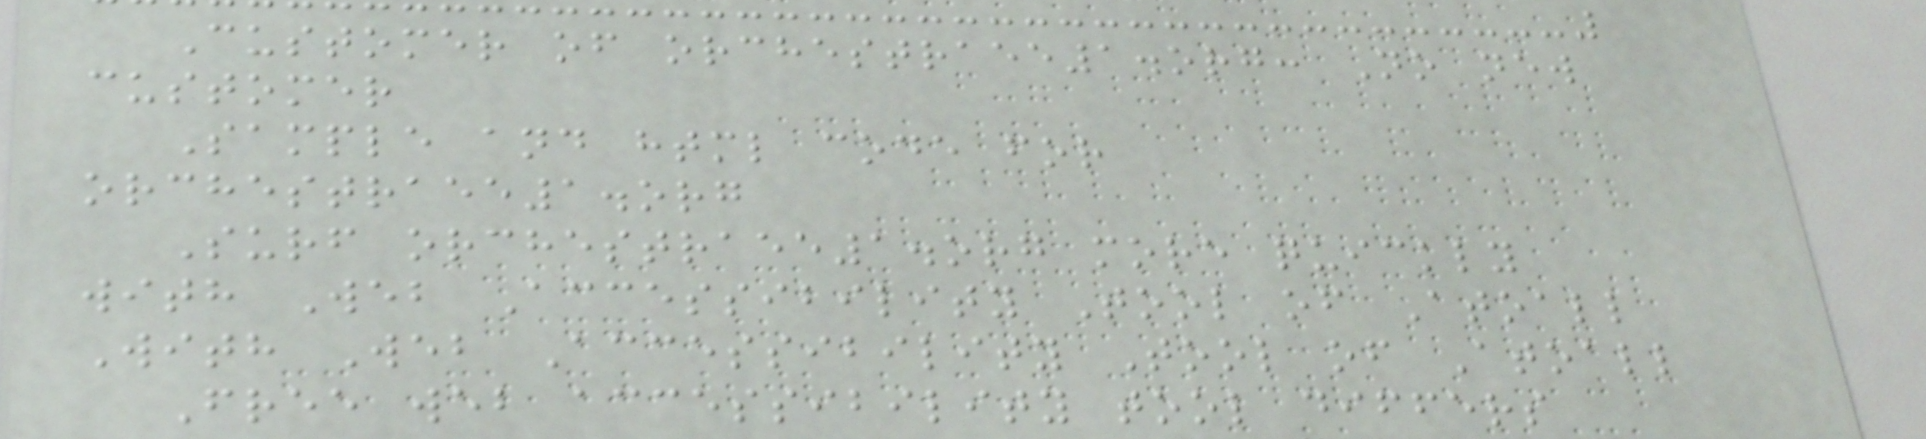Customer of orchestraee1.org: No new
customer
Sample and html code for
orchestraee1.org
Surf orchestraee1.org more quickly
with Web Accessibility Tool of Atoall
With Web Accessibility Tool of Atoall
Free web accessibility tool differs
